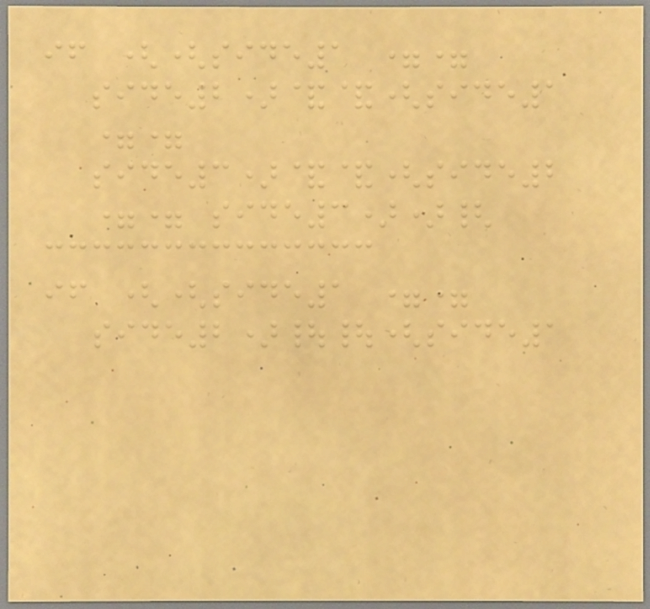if ((side1 ==
side2)&&(side1
==
side3)&&(side2
== side3)){
if ((side1 ==
side2)||(side1
